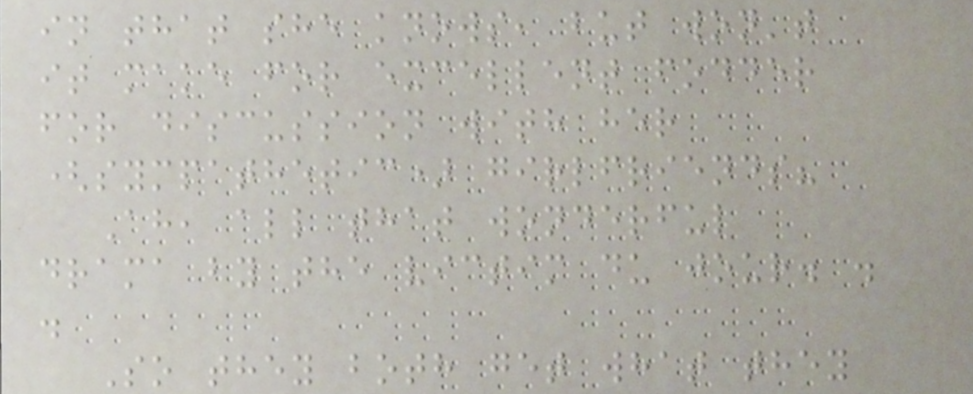in that she knows, but won't
it make for excellent fodder
for discussion with her
(sympathetic) girlfriends?
Ah, all that wonderful
drama by the victim du jour. .
.
So they both get what they
